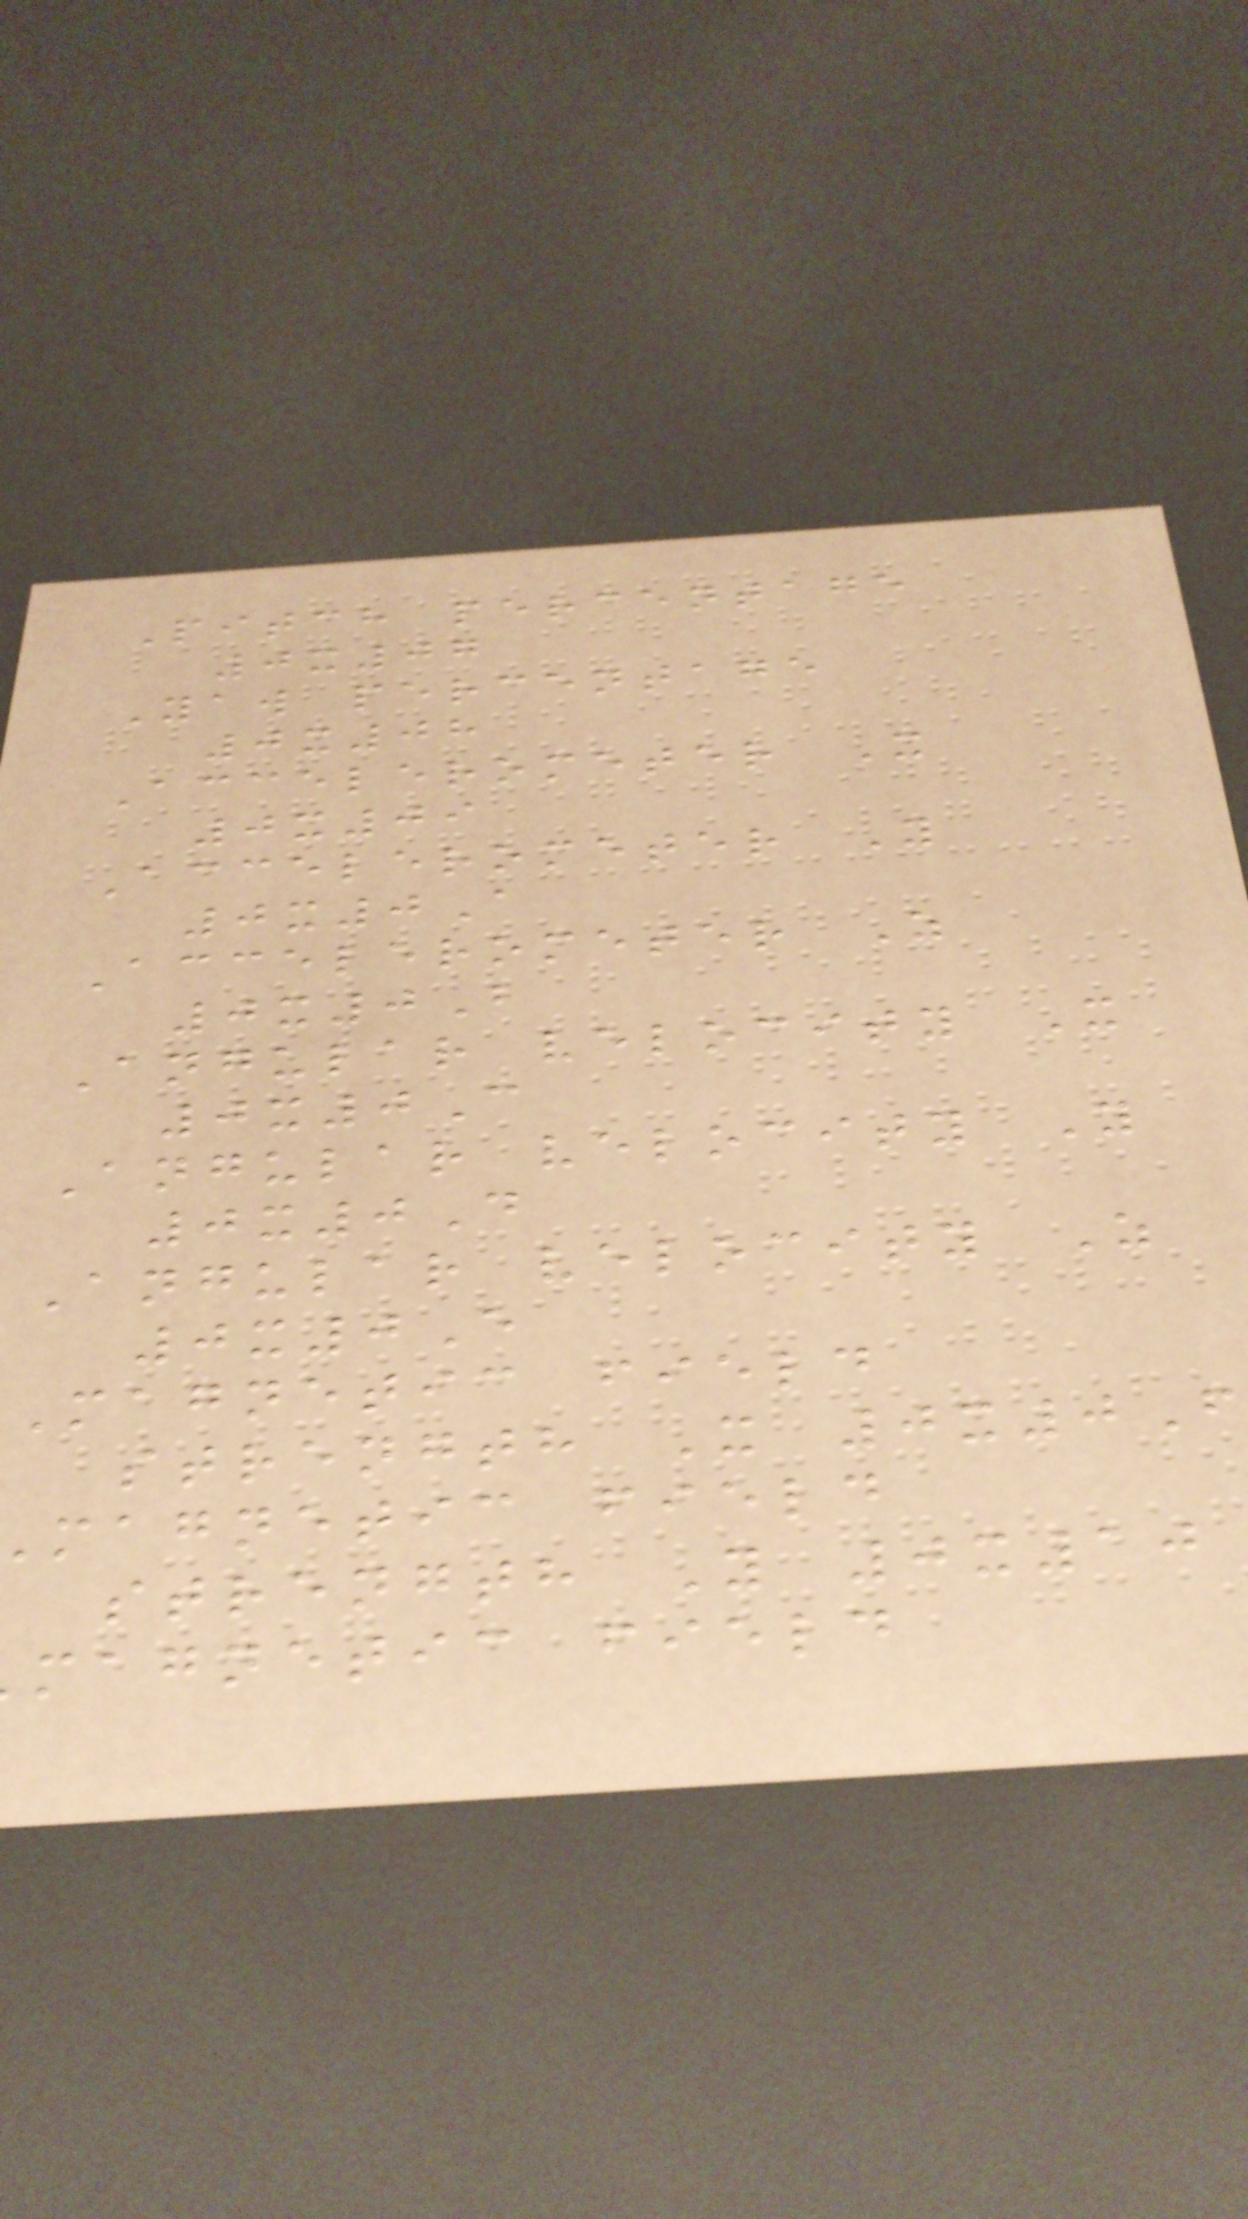Pitch percentage
0x07
Yaw percentage
0x08
Accelerometer X
0x09
Accelerometer Y
0x0A
Accelerometer Z
0x0B
Angular velocity X
0x0C
Angular velocity Y
0x0D
Angular velocity Z
0x0E
Magnetic field
strength X 0x0F
magnetic field
strength Y 0x10
magnetic field
